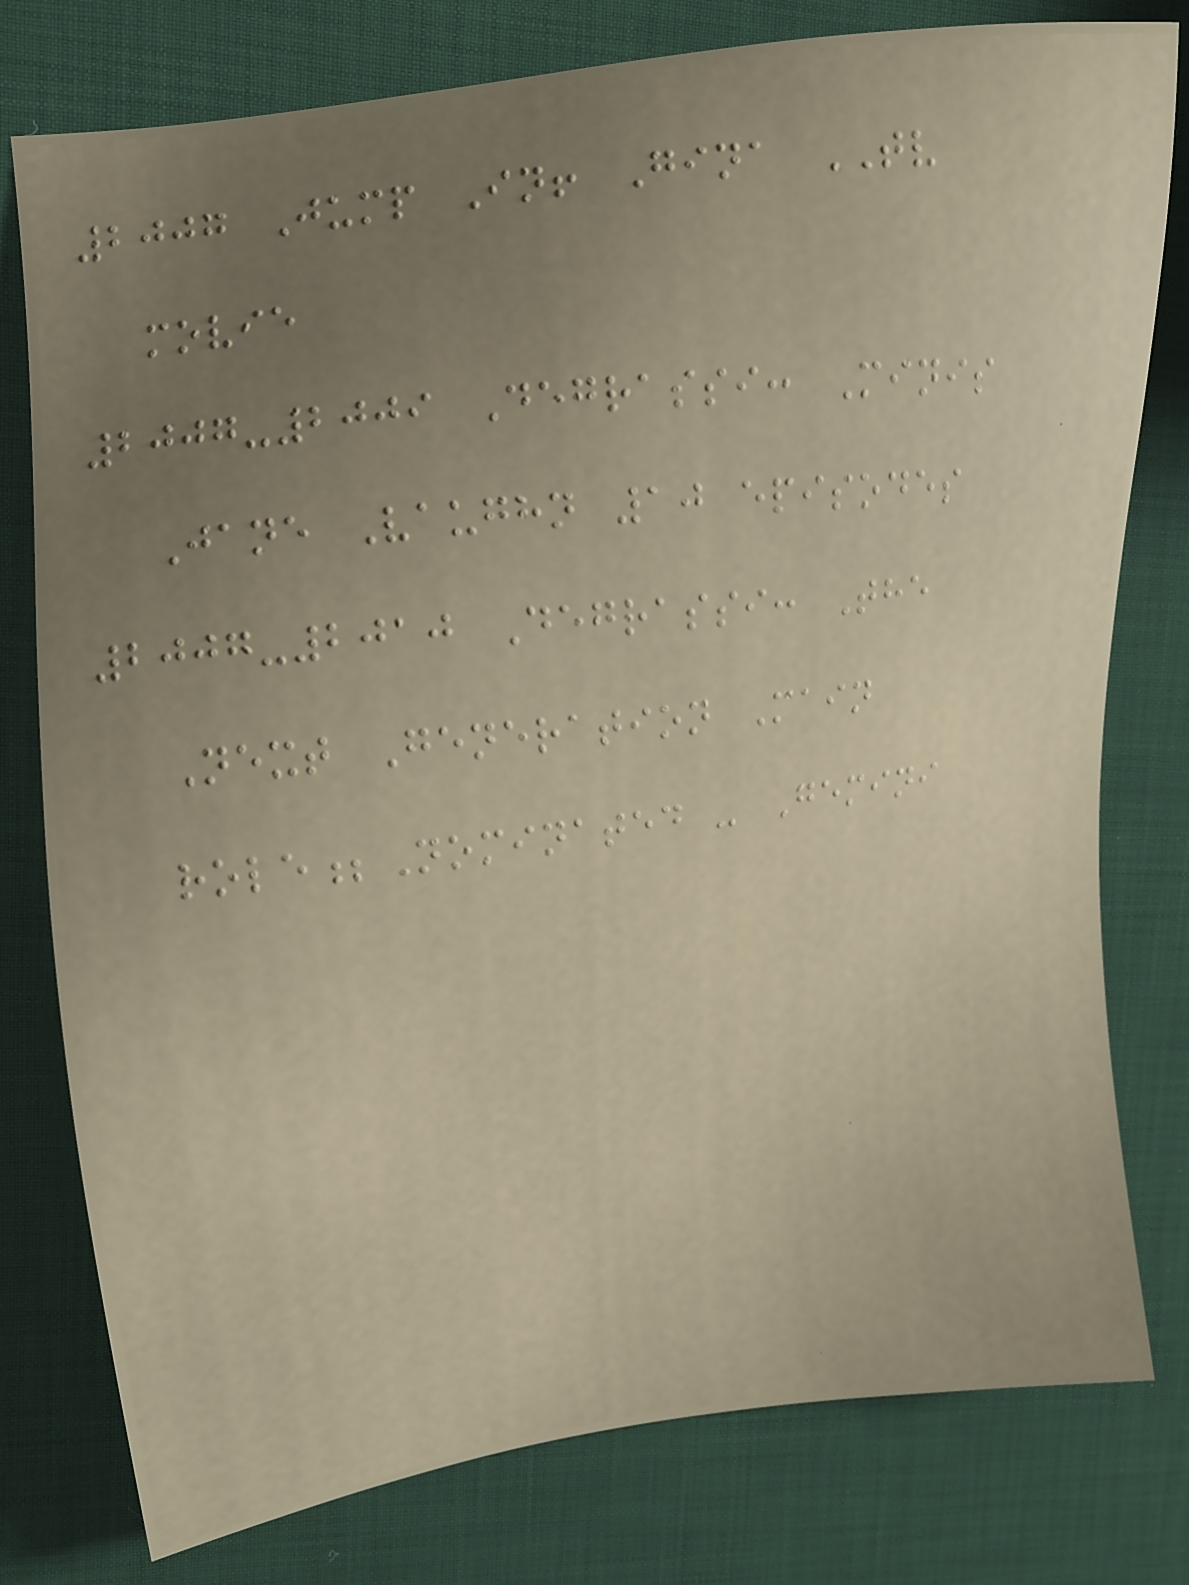2007 Jump In! Gina TV
movie
2007-2009 Degrassi: Minis
Jane Vaughn 10 episodes
2007-2010 Degrassi: The
Next Generation Main
role;Nominated - Gemini
